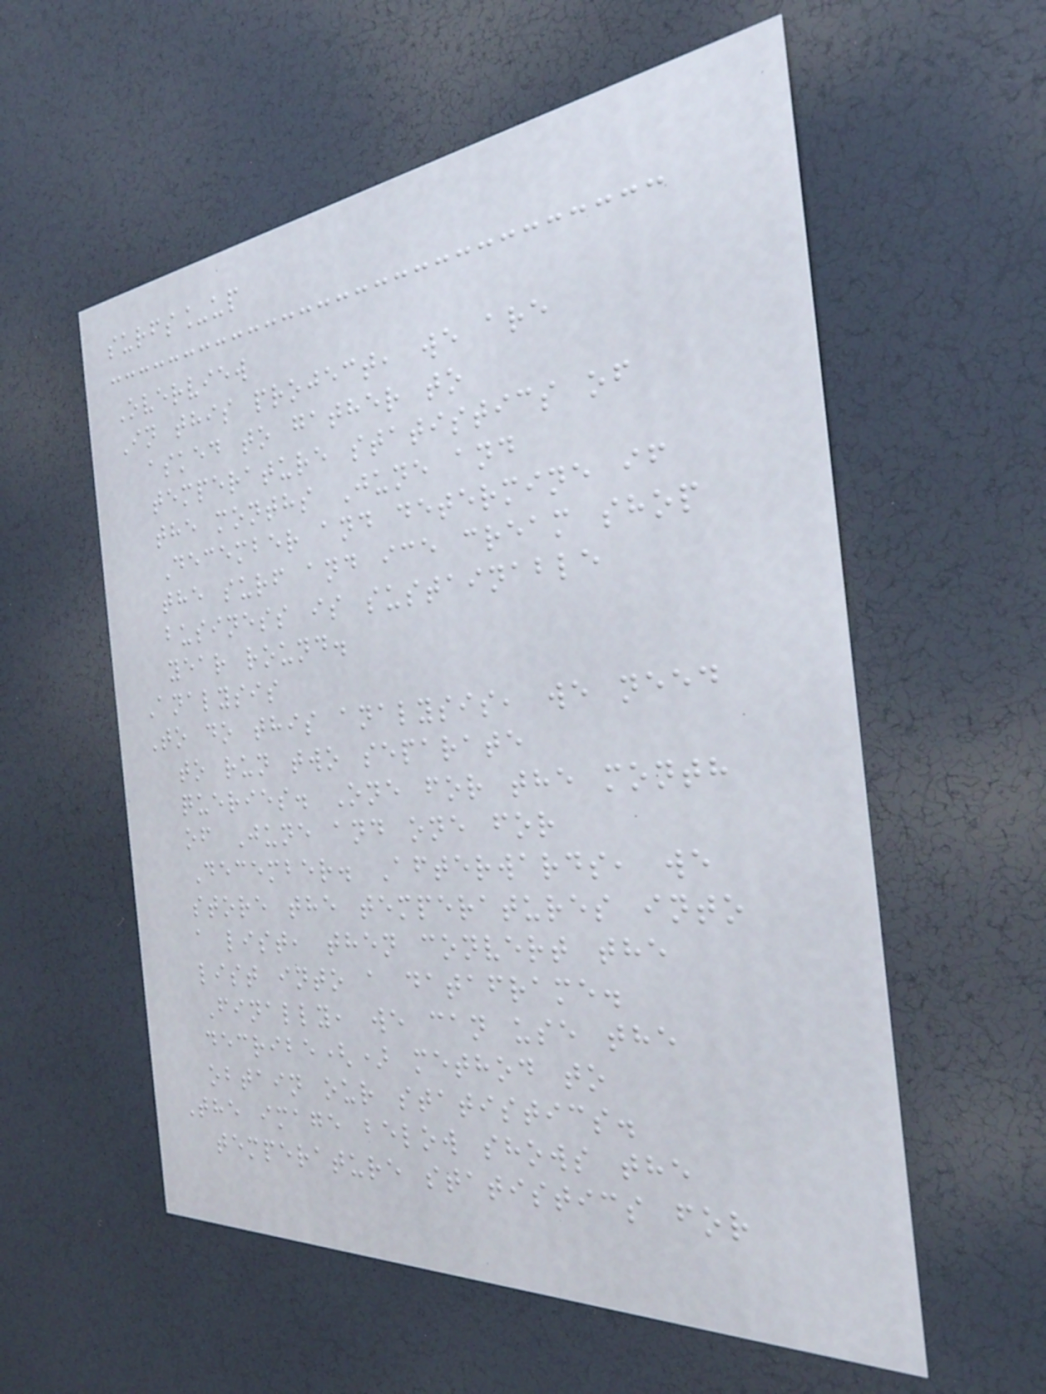surfs_up
Overview
In this project, we are
asked to gather to
temperature statistics of
the months June and
December and determine if
the surf and ice cream shop
business is sustainable
year round.
Analysis
To do this analysis, we need
to run two separate
queries. One for the month
of June and one for
December. Afterwards, we
store the temperatures into
a list, then convert the
list into a dataframe.
Finally, we can use the
decribe() method to
obtain our statistics.
The image below shows the
temperature statistics for
